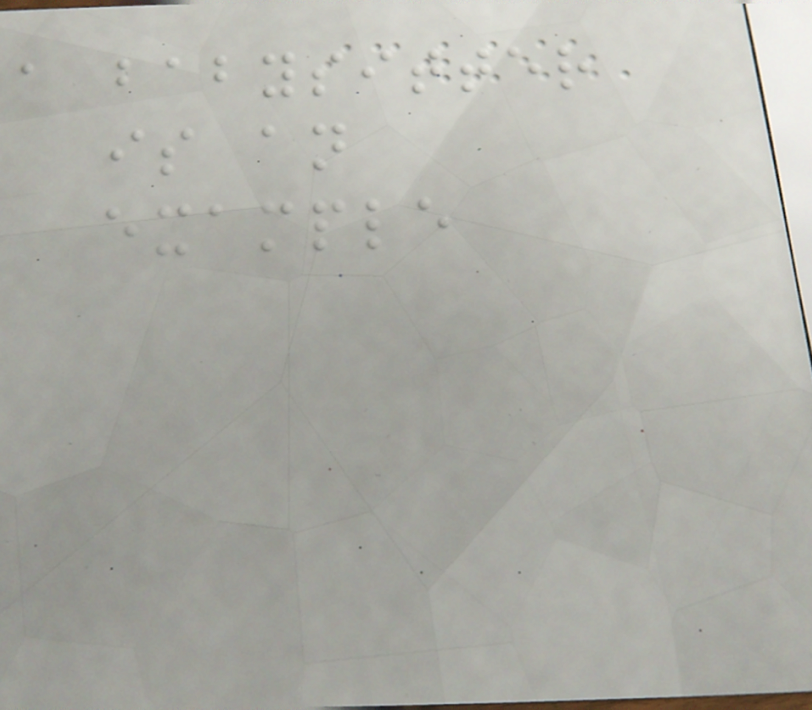a babysitter
is an
example
